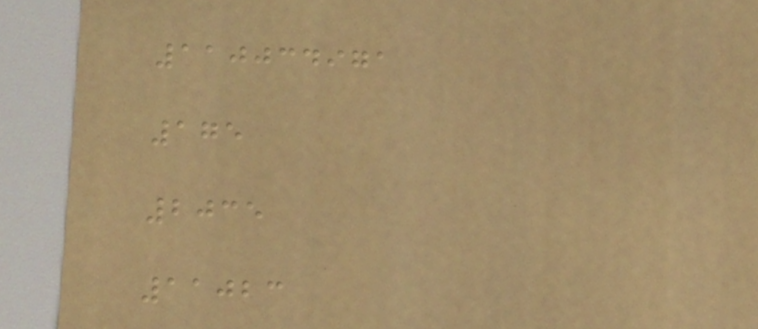110034971
175
2035
11023
